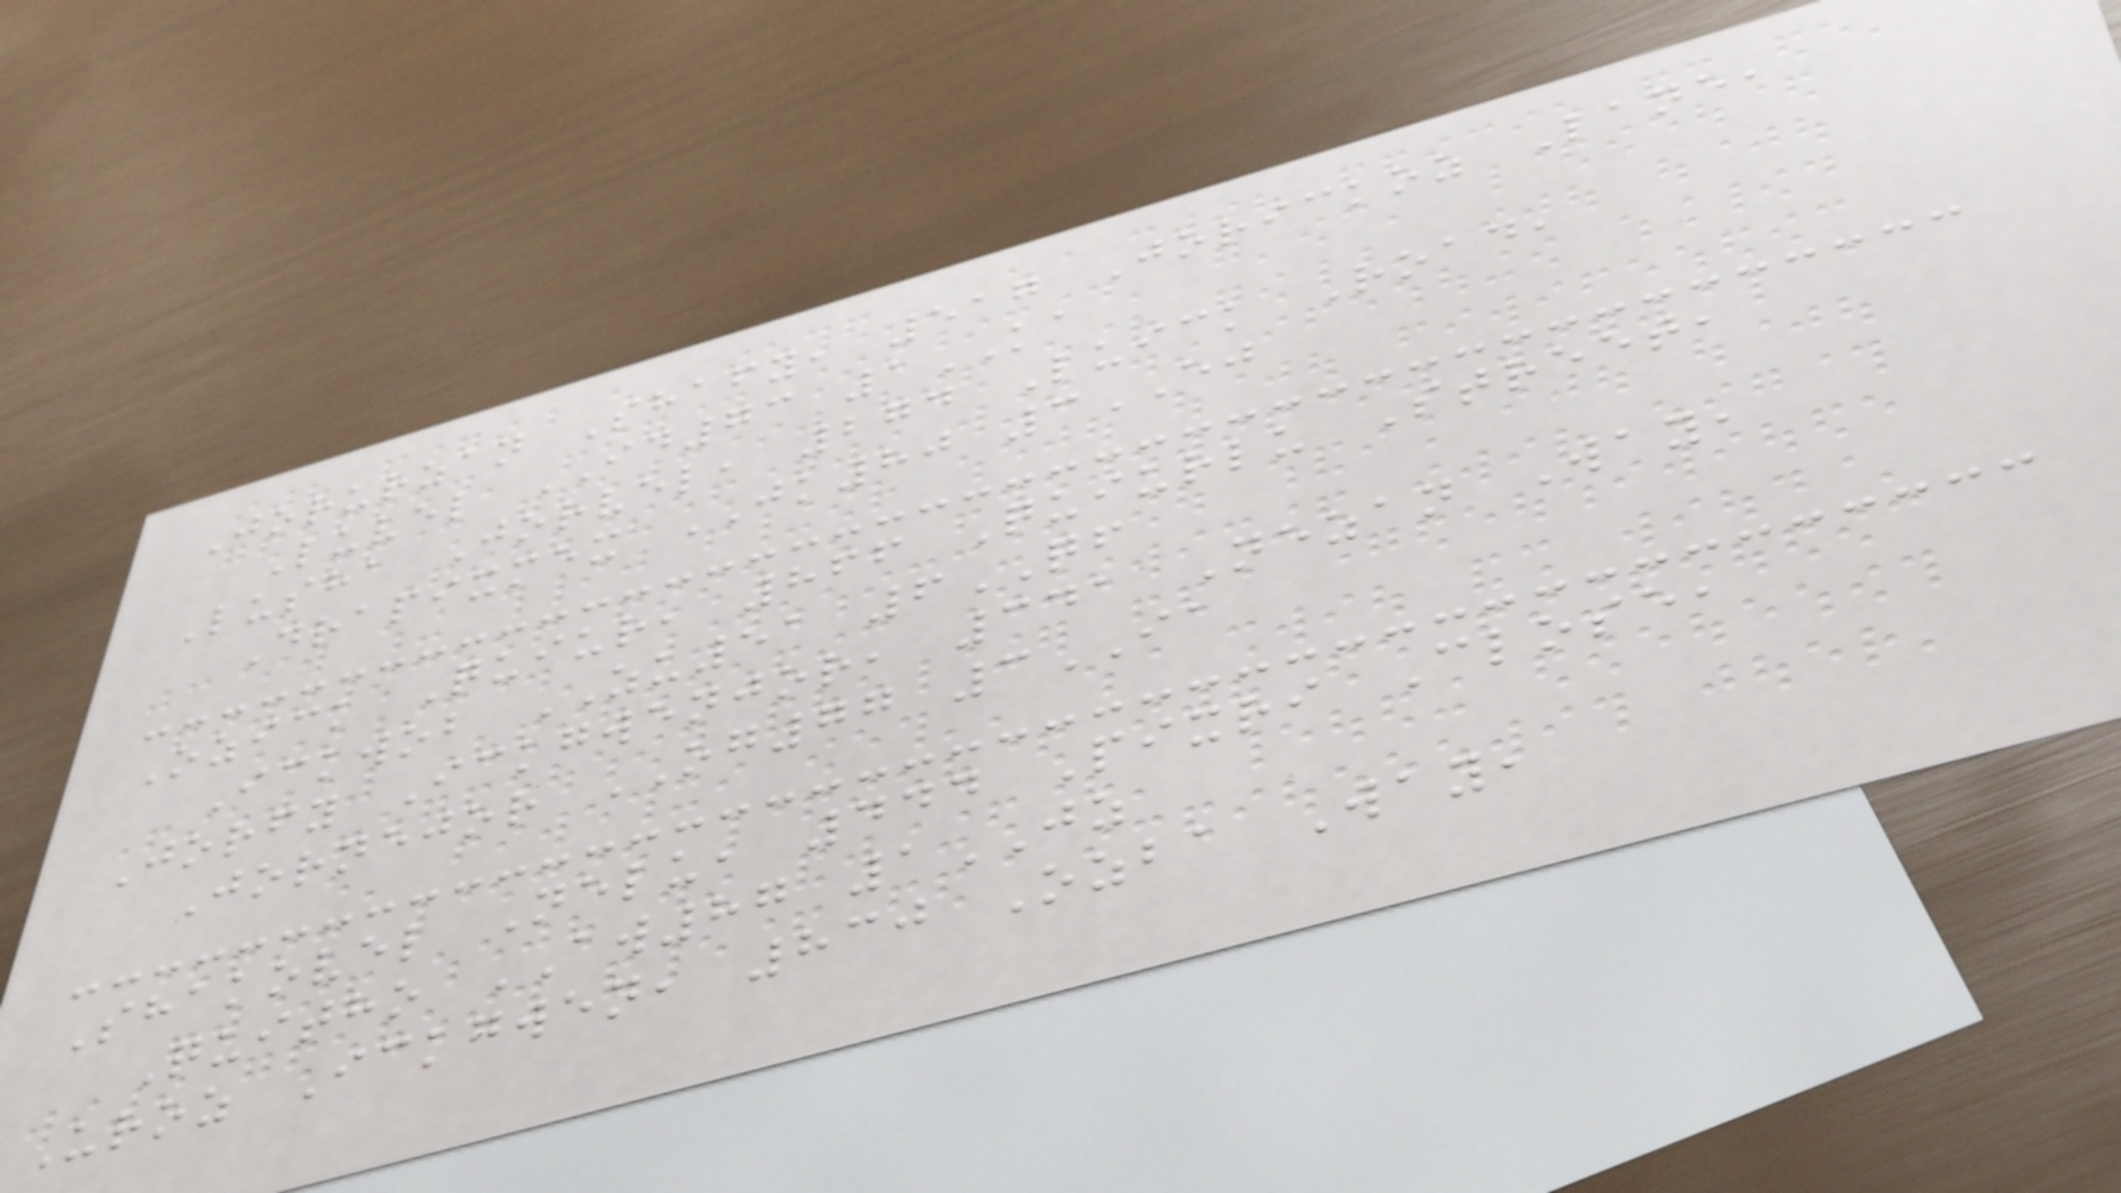Jorurzan Shafy, 517 Jorickoz Lane,
Luvel ID73 1KA
Lusha Jorvel, 274 Luick Road,
Drapixmex JK80 3EJ
Ozick Quiur, 866 Quiurlu Street,
Ickwob ZU51 6QF
Jorfy Ickgwenjor, 341 Nezan Way,
Jornejor OG77 3IA
Shakovel Nelu, 444 Pixri Close,
Quitho AW87 1JZ
Uroz Ickgwen, 830 Ozba Way,
